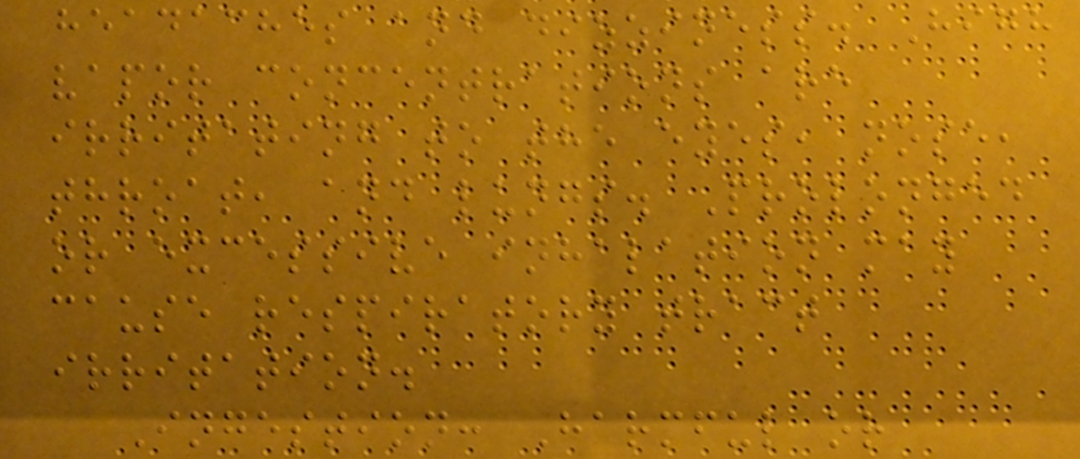headaches and dizziness. High
vapor concentrations are
irritating to the eyes, nose,
throat, and lungs. Prolonged
or excessive inhalation may
cause respiratory tract
irritation.
Ingestion: Harmful or
